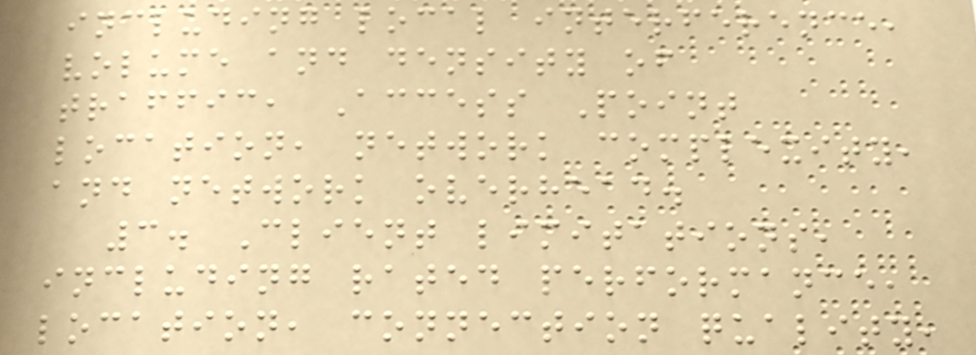including local interference,
volume and density of
traffic, Access Point
location, network complexity,
and network overhead.
3. Client limitations,
including rated performance,
location, connection quality,
